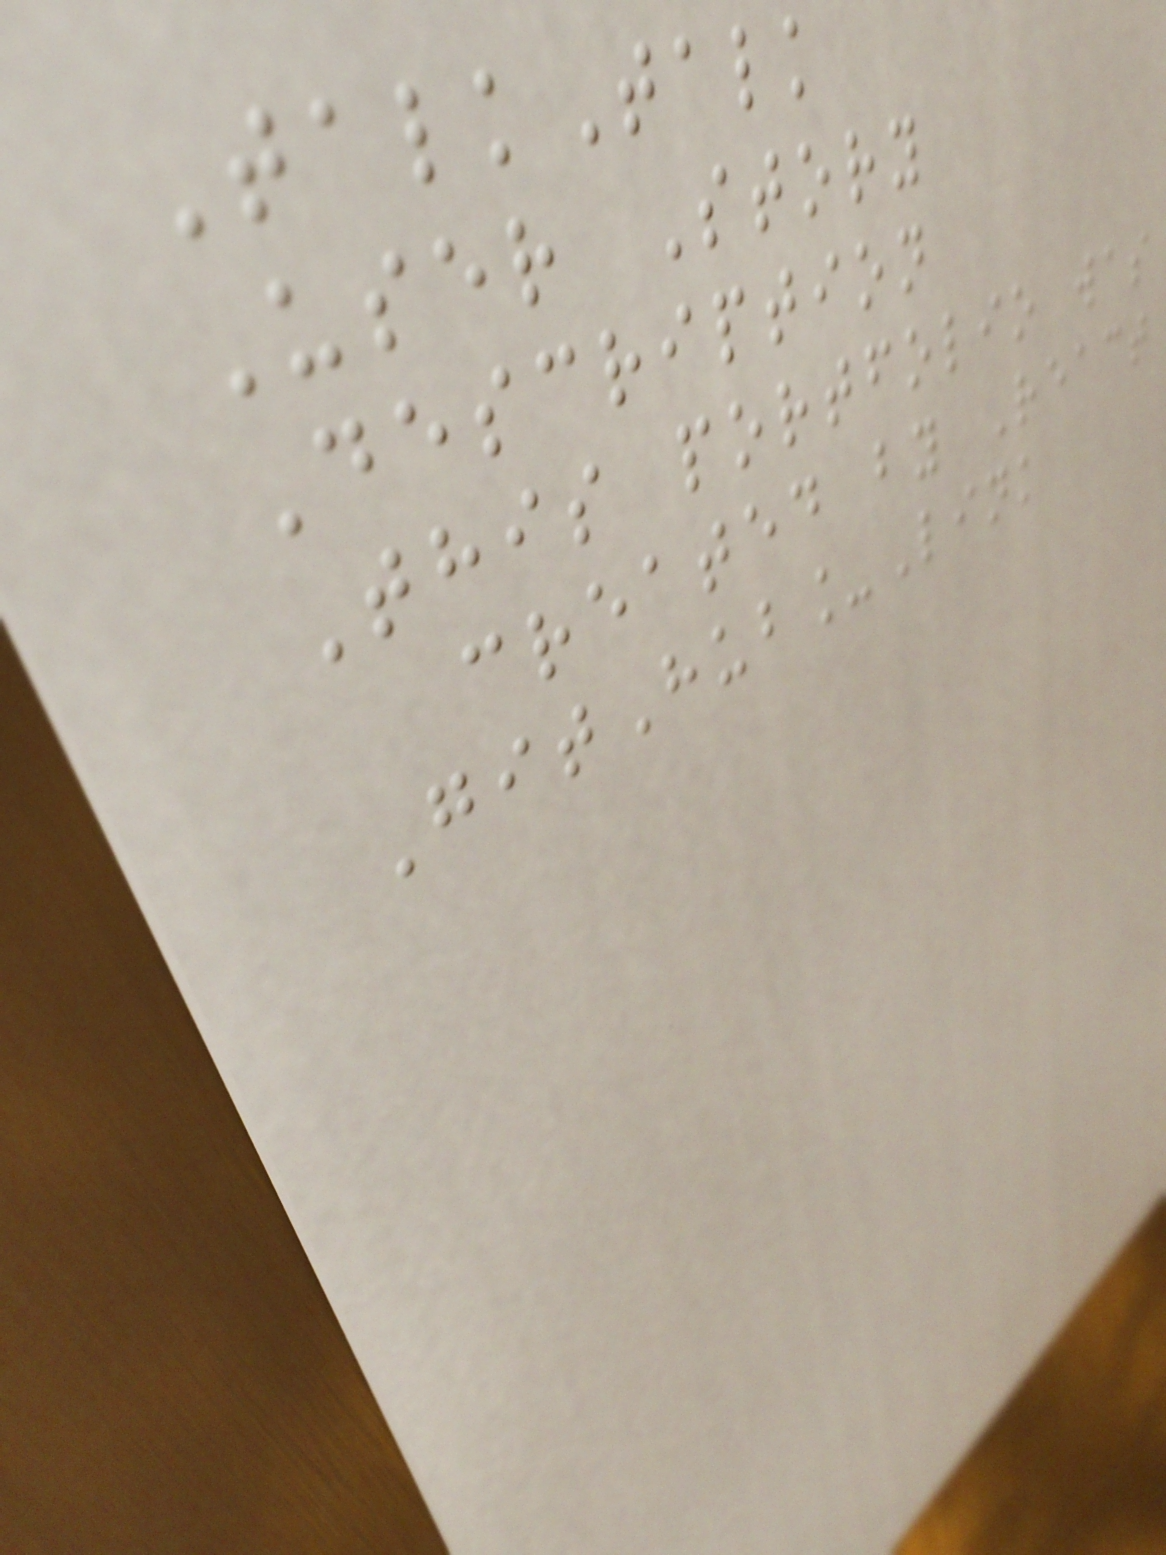TalkTalk
User Story
Description
This portfolio was
created by React
GitHub_Link
